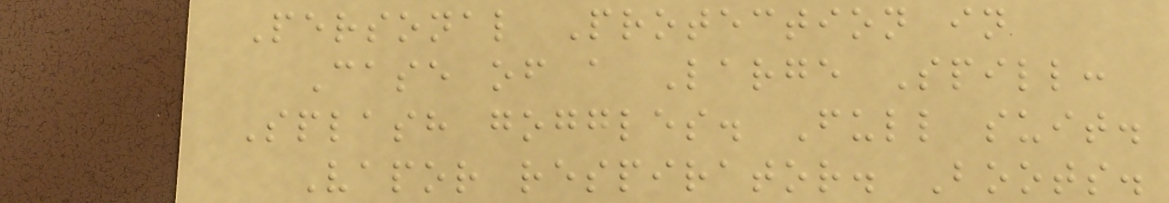Personal Protection in
Case of a Large Spill:
Splash goggles. Full suit.
Vapor respirator. Boots.
